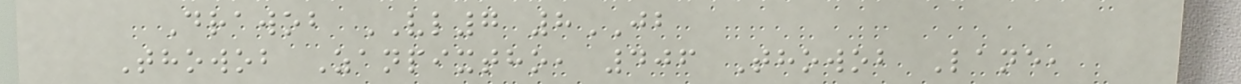Drawob VL7 8JB
Thowob Zanpixtho, 406 Thowob Lane,
